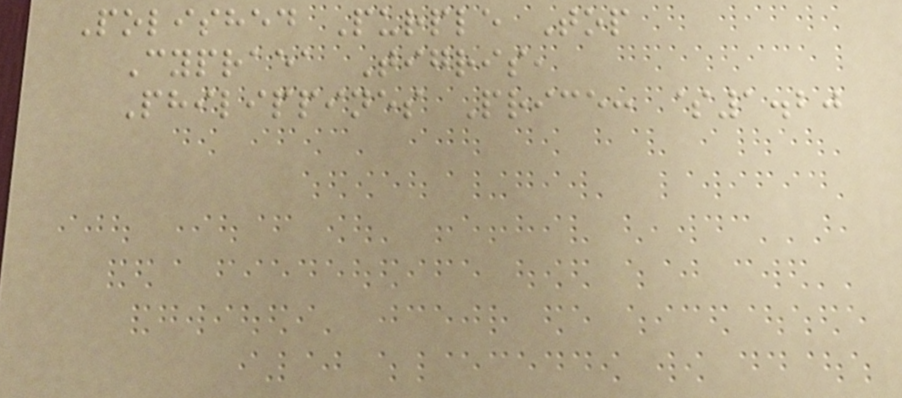Polished Purple Top
Cypraea Tigris,
Philippines Price: $1.20
